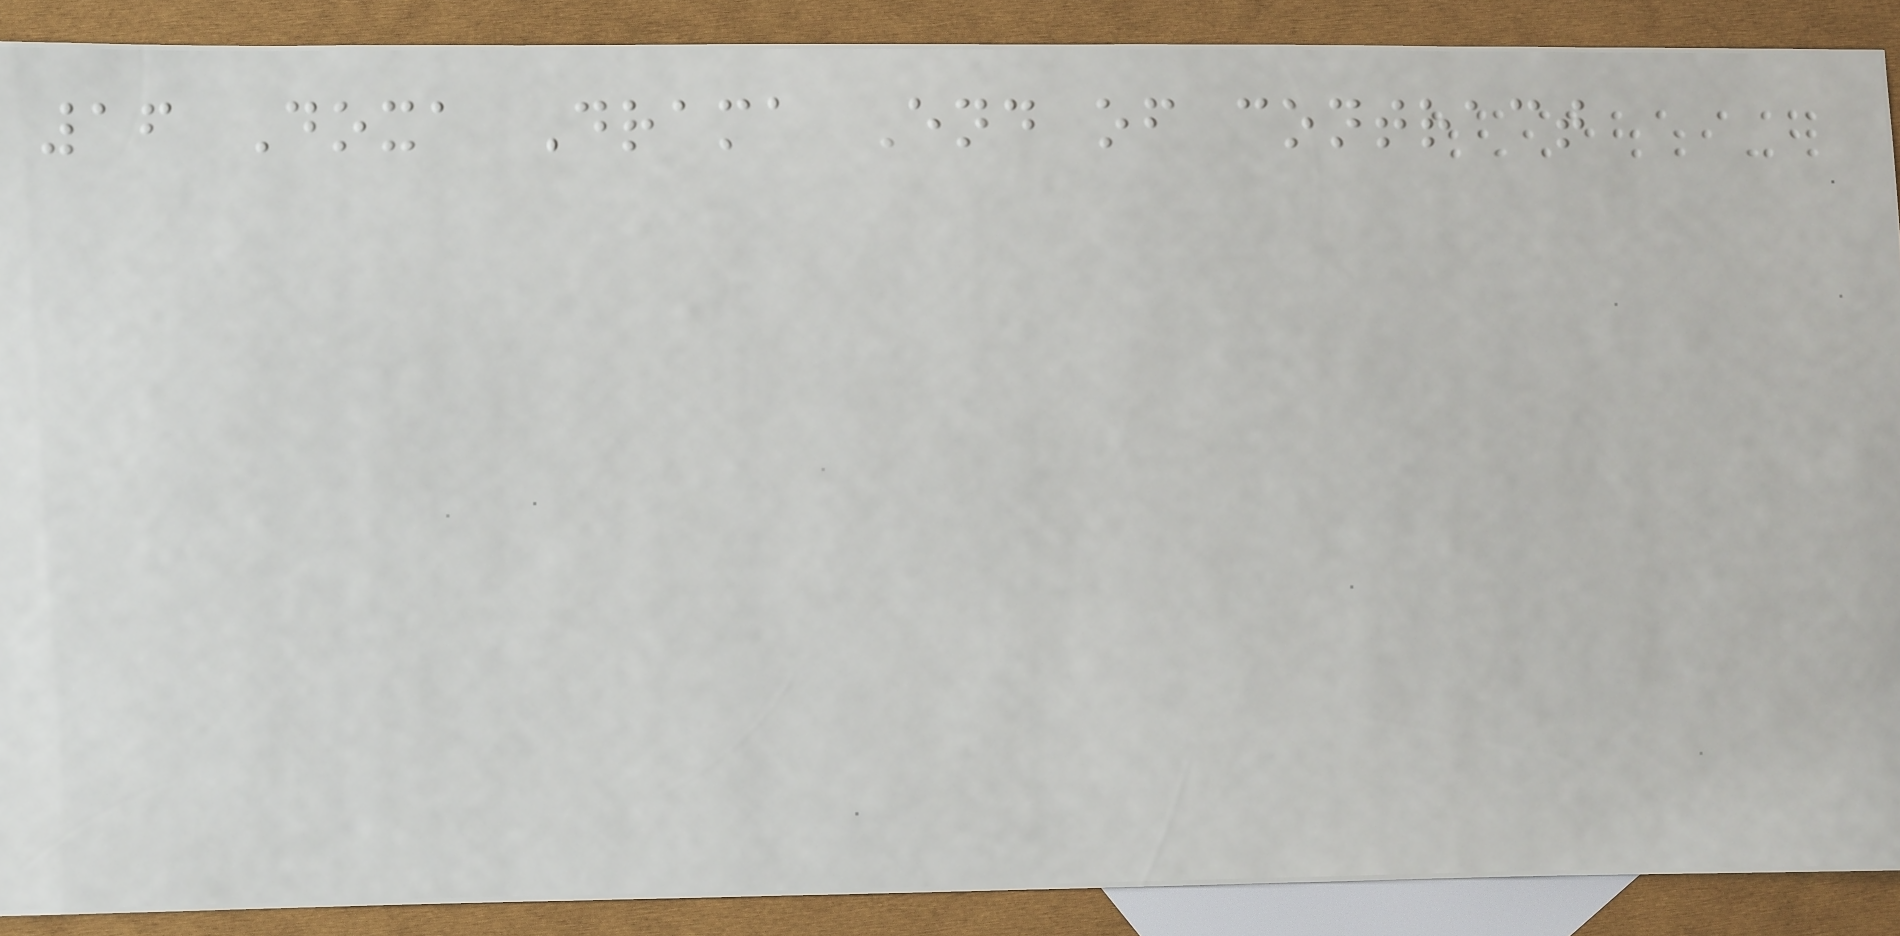16 Doxa Drama End of contract
